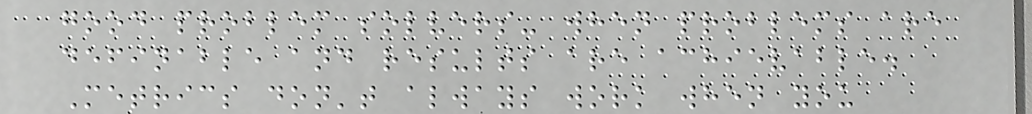good problem solvers- when problems are
definable and results are achievable.
Metrics don't always work when you
